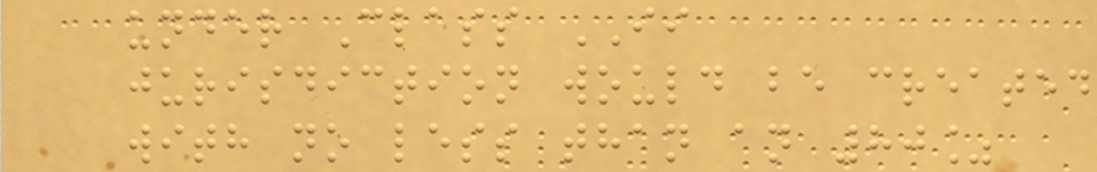under Class II
jurisdiction would be created
with no less than an 80%
